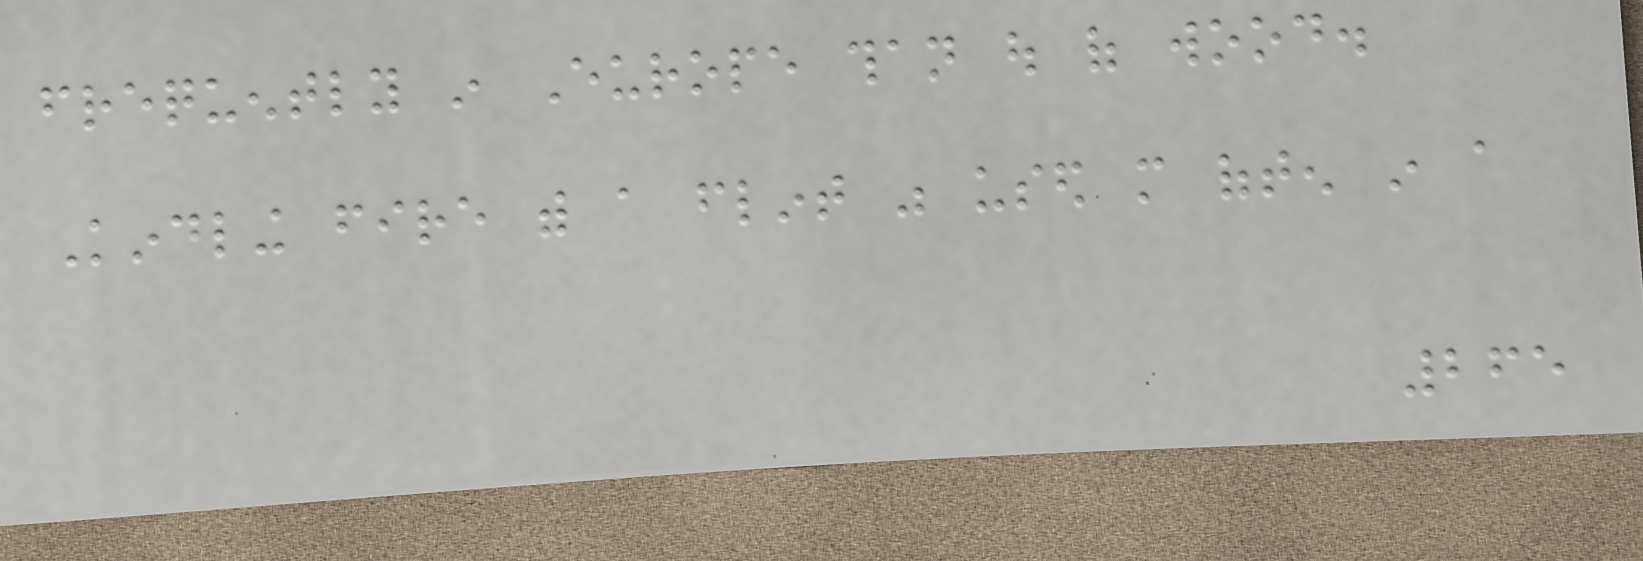frequently in Europe than out of wood.
Kindling fire with a flint was used more often in a
265
